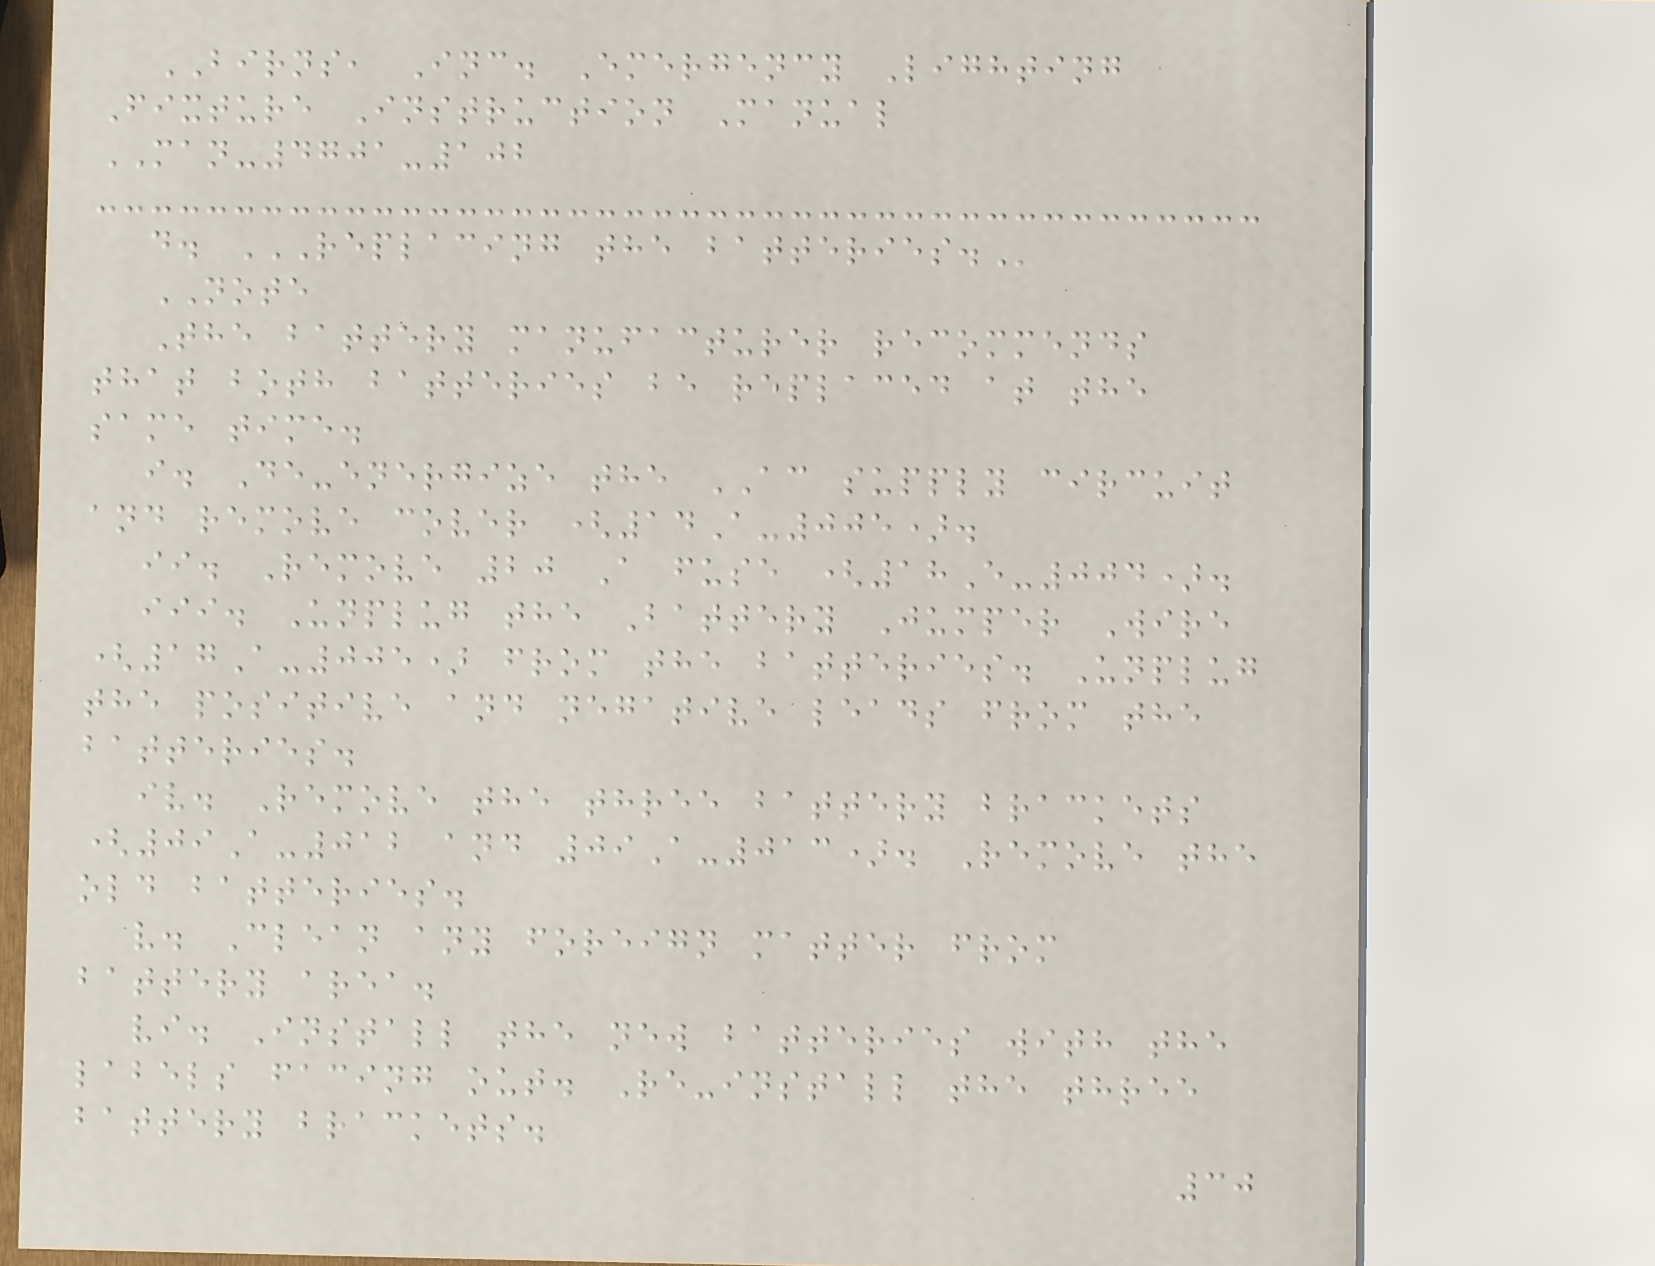BIRNS, Inc. Emergency Lighting
Fixture Instruction Manual
MAN-4701-102
d. REPLACING THE BATTERIES.
NOTE
The battery manufacturer recommends
that both batteries be replaced at the
same time.
i. De-energize the AC supply circuit
and remove cover (14A-005).
ii. Remove 20 A fuse (18E-004).
iii. Unplug the Battery Jumper Wire
(17A-005) from the batteries. Unplug
the positive and negative leads from the
batteries.
iv. Remove the three battery brackets
(09A-012 and 09A-013). Remove the
old batteries.
v. Clean any foreign matter from
battery area.
vi. Install the new batteries with the
labels facing out. Re-install the three
battery brackets.
30
